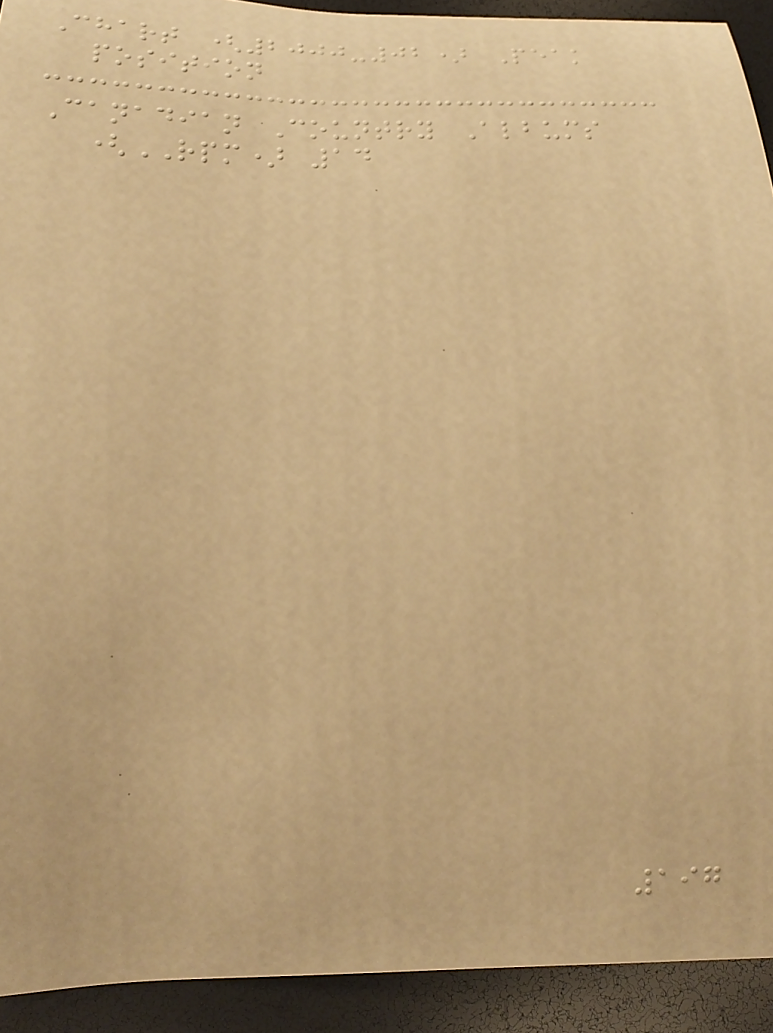Chart (2000-02) Peak
position
Canadian Country Albums
(RPM) 14
197
